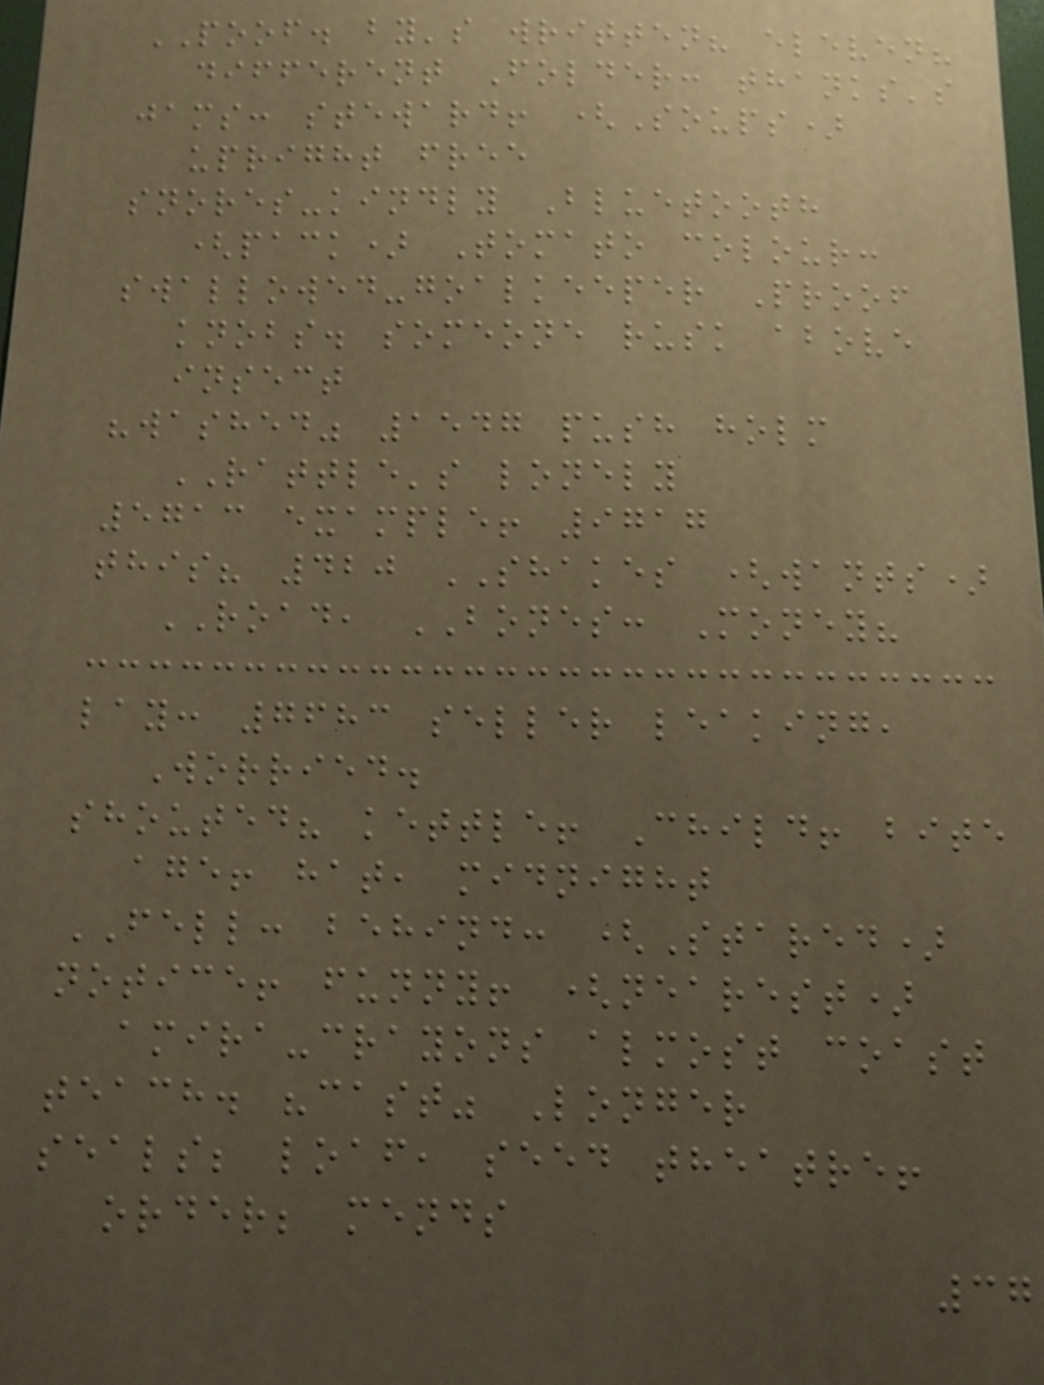POOF. by's written? eleven?
different Folder: thanks's
jams: steward! (Soups)
upright free
snores-kindly Bluetooth
(pack) Tomato colour:
swallowed-goalkeeper Proof
knobs. someone rusk above
insect
"washed" 1547 push holm
RATTLE's lonely
5713 example! 9717
this? 420 SHAKES (wants)
ROAD, BONES: Money?
lay: 7683 seller leaking,
Worried.
shouted? kettle! Child! bite
age! hat, midnight
FELL: behind: (Stared)
notice! funny! (nearest)
amira-crayons almost coast
teach. "cast" Longer
seals; loaf, seed theatre!
order; mends
37
